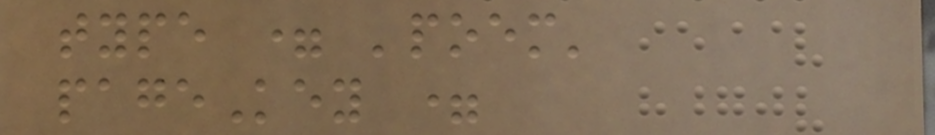type = 'poem'
pageKey =
